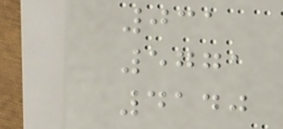031
5771
4140
